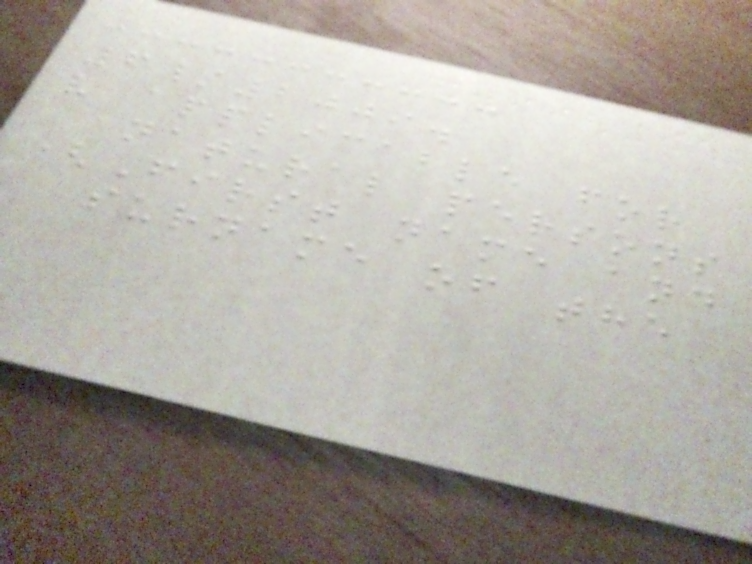6/2009.
v applicable for
natural persons
(First name and
surname of the
